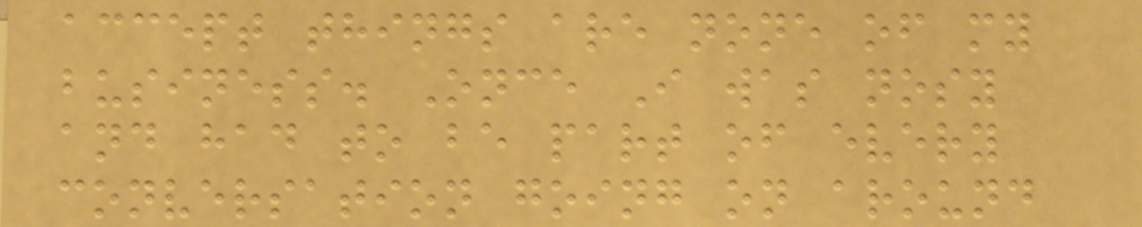accept things are none of my
business. Once I was nosy
and had to be part of every
conversation going on around
